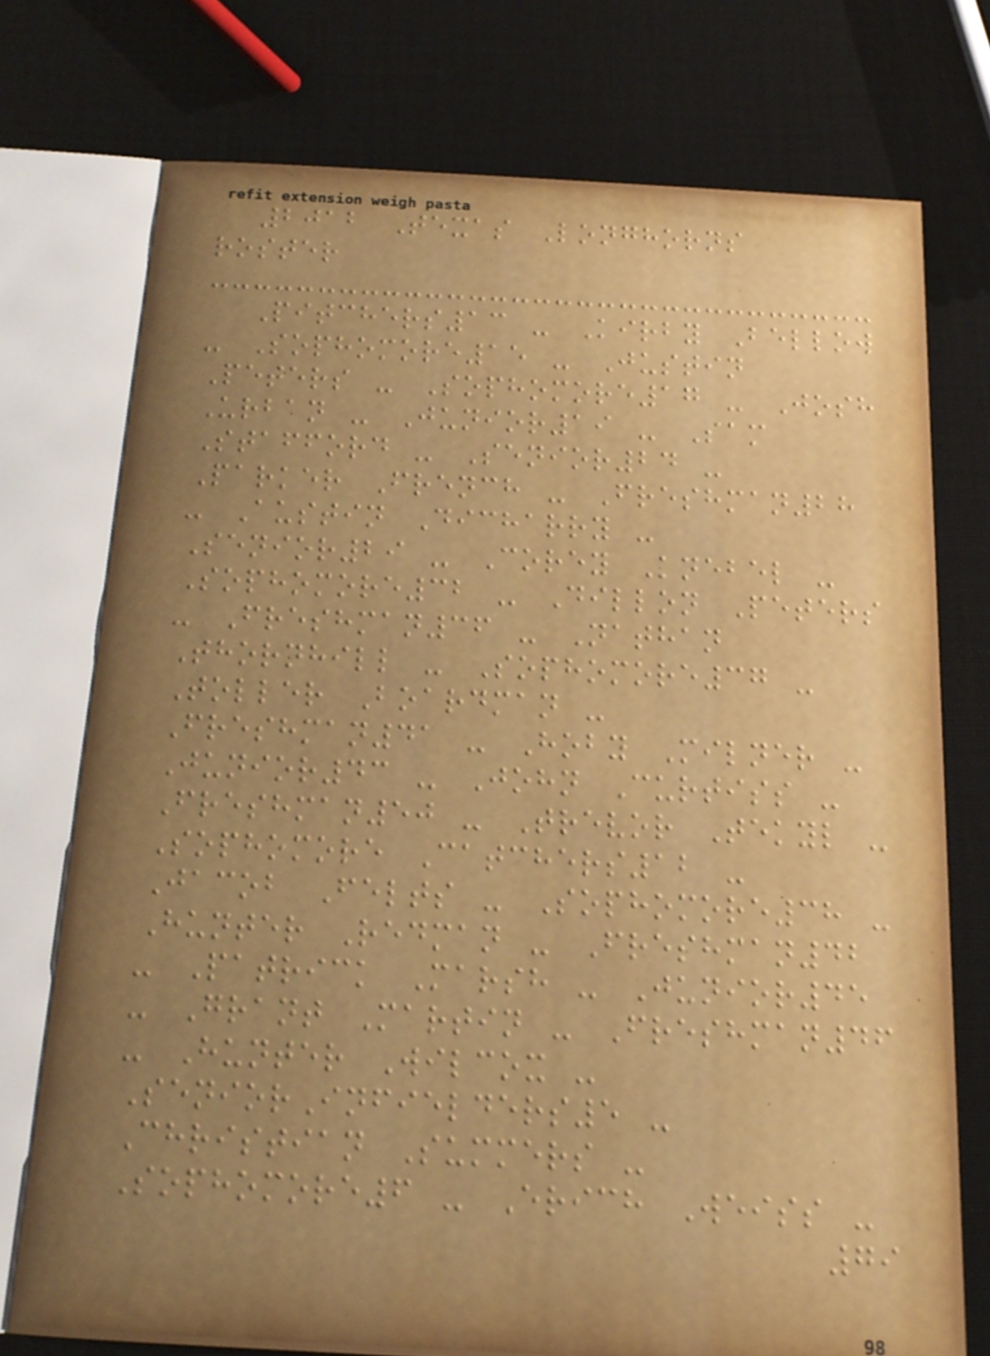2012 Texas Longhorns
roster
Pitchers13 - Kirby Bellow
- Sophomore15 - Justin
Peters - Sophomore17 - Josh
Urban - Junior19 - Sam
Stafford - Senior24 -
Parker French - Freshman28
- Austin Dicharry -
Senior29 - Corey Knebel -
Sophomore32 - Dillon Peters
- Freshman36 - Nathan
Thornhill - Sophomore37 -
Toller Boardman -
Freshman41 - Hoby Milner -
Junior43 - John Curtiss -
Freshman50 - Trevor Tekyl -
Sophomore Catchers12 -
Jacob Felts - Sophomore38 -
Hunter Redman - Freshman42
- Patrick Marsh - Junior45
- Grant Martin - Freshman46
- Hunter Wilcox -
SeniorInfielders5 -
Christian Summers -
Sophomore6 - Erich Weiss -
79
